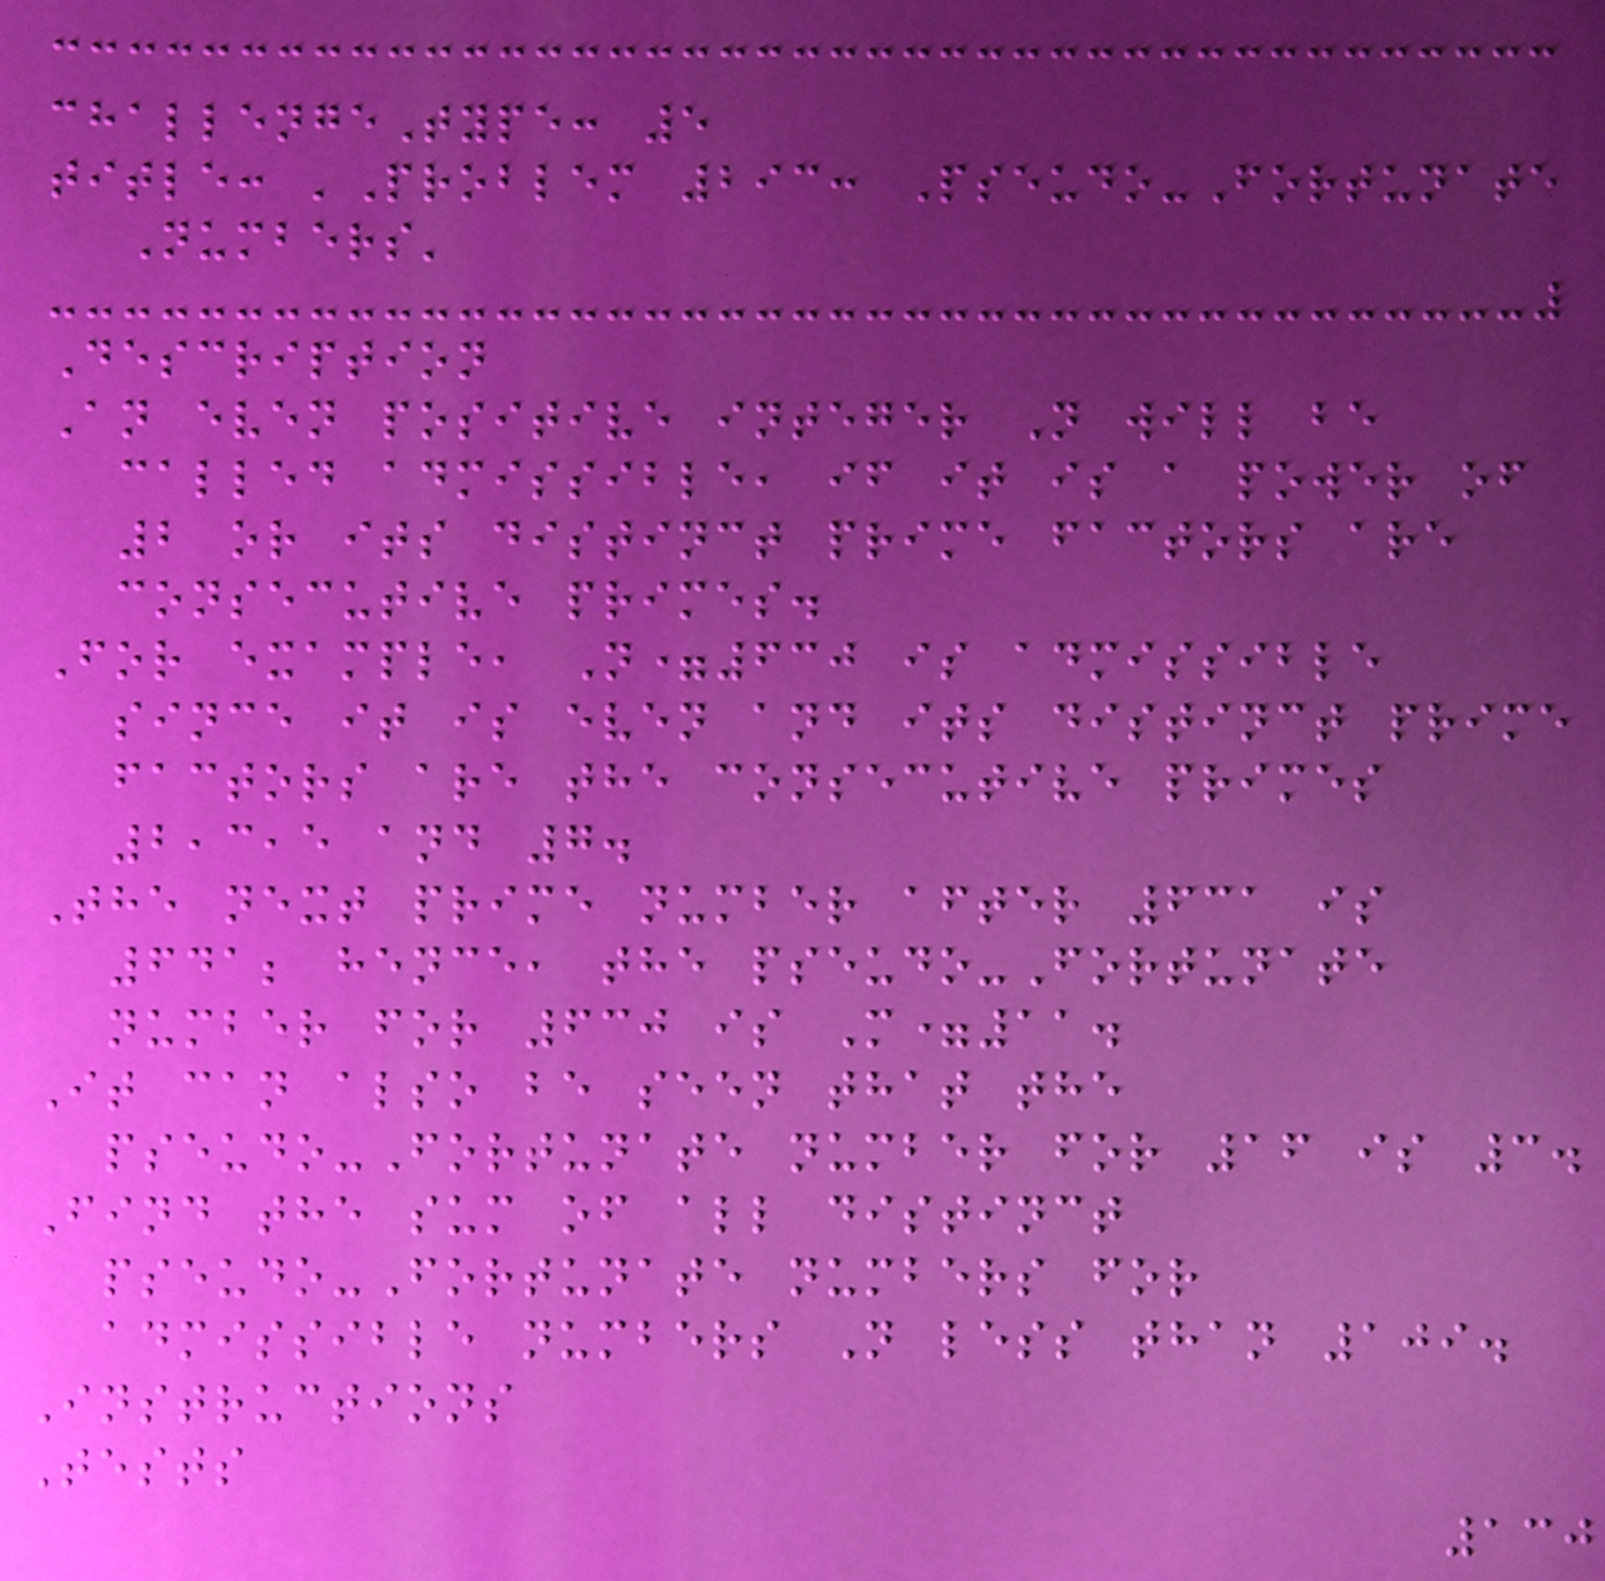challengeType: 5
title: 'Problem 293: Pseudo-Fortunate
Numbers'
Description
An even positive integer N will be
called admissible, if it is a power of
2 or its distinct prime factors are
consecutive primes.
For example, N=630 is admissible
since it is even and its distinct prime
factors are the consecutive primes
2,3,5 and 7.
The next prime number after 631 is
641; hence, the pseudo-Fortunate
number for 630 is M=11.
It can also be seen that the
pseudo-Fortunate number for 16 is 3.
Find the sum of all distinct
pseudo-Fortunate numbers for
admissible numbers N less than 109.
Instructions
Tests
130
